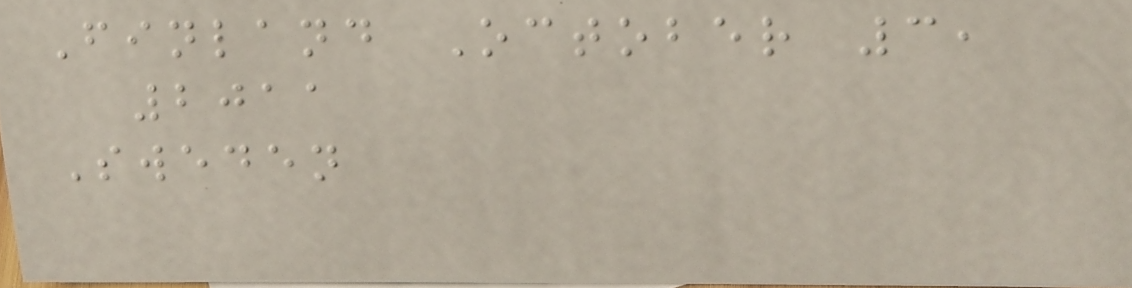Finland October 3,
2011
Sweden
